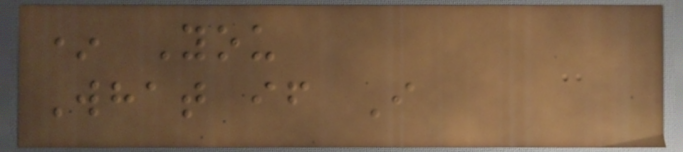* You
What if I
